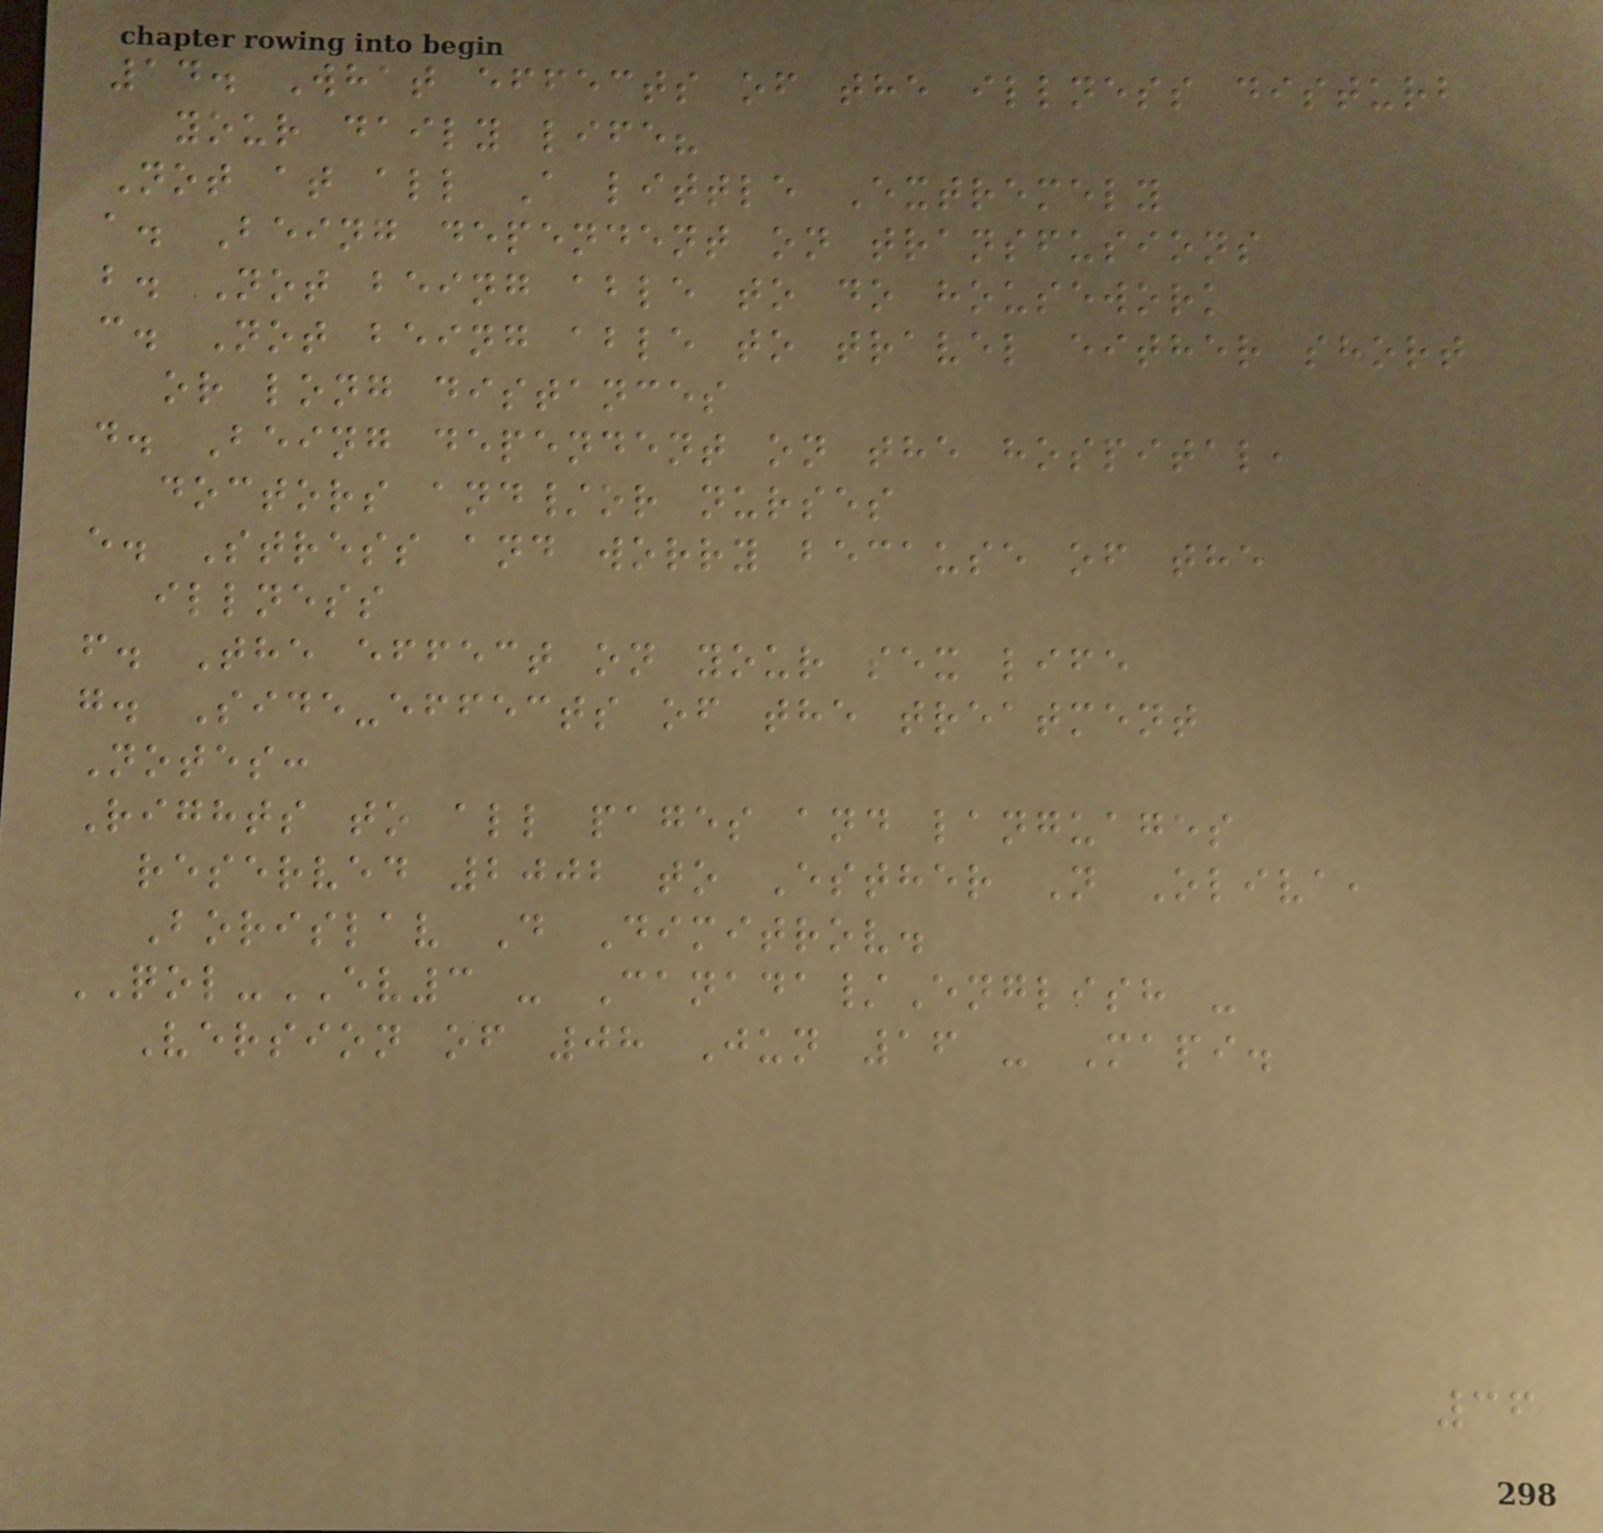14. What effects of the illness disturb
your daily life?
Not at all A little Extremely
a. Being dependent on transfusions
b. Not being able to do housework
c. Not being able to travel either short
or long distances
d. Being dependent on the hospital,
doctors and/or nurses
e. Stress and worry because of the
illness
f. The effect on your sex life
g. Side-effects of the treatment
Notes:
Rights to all pages and languages
reserved 2002 to Esther N Oliva,
Borislav D Dimitrov.
QOL-EV3 - Canada/English -
Version of 08 Jun 16 - Mapi.
36
